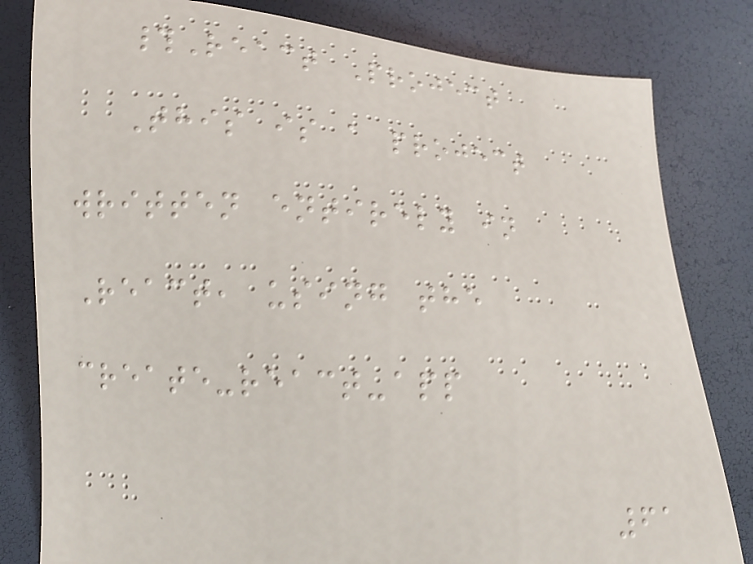#React Project
This is a project
written entirely in
React, using the
create-react-app
61
